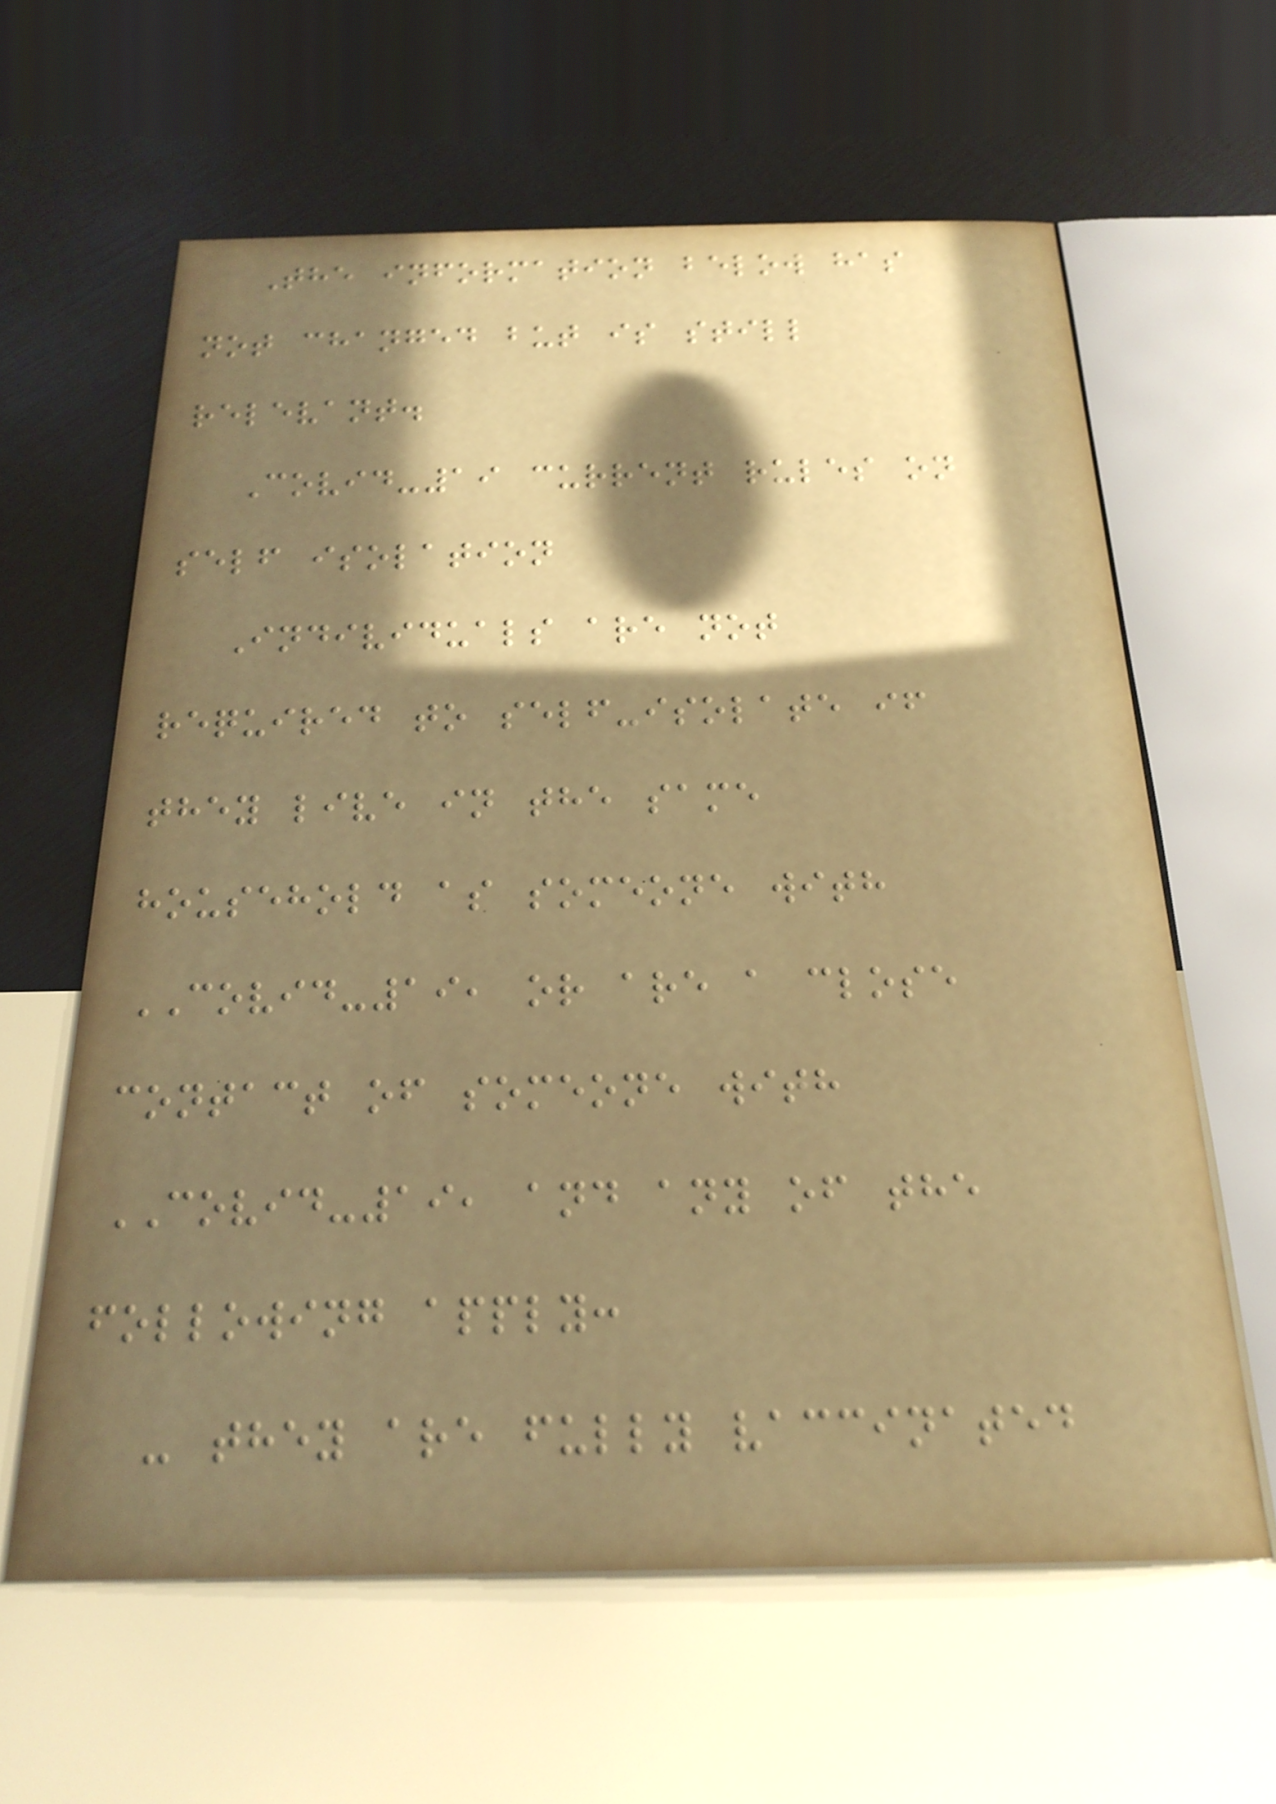The information below has
not changed but is still
relevant.
Covid-19 current rules on
self isolation
Individuals are not
required to self-isolate if
they live in the same
household as someone with
COVID-19, or are a close
contact of someone with
COVID-19, and any of the
following apply:
- they are fully vaccinated
